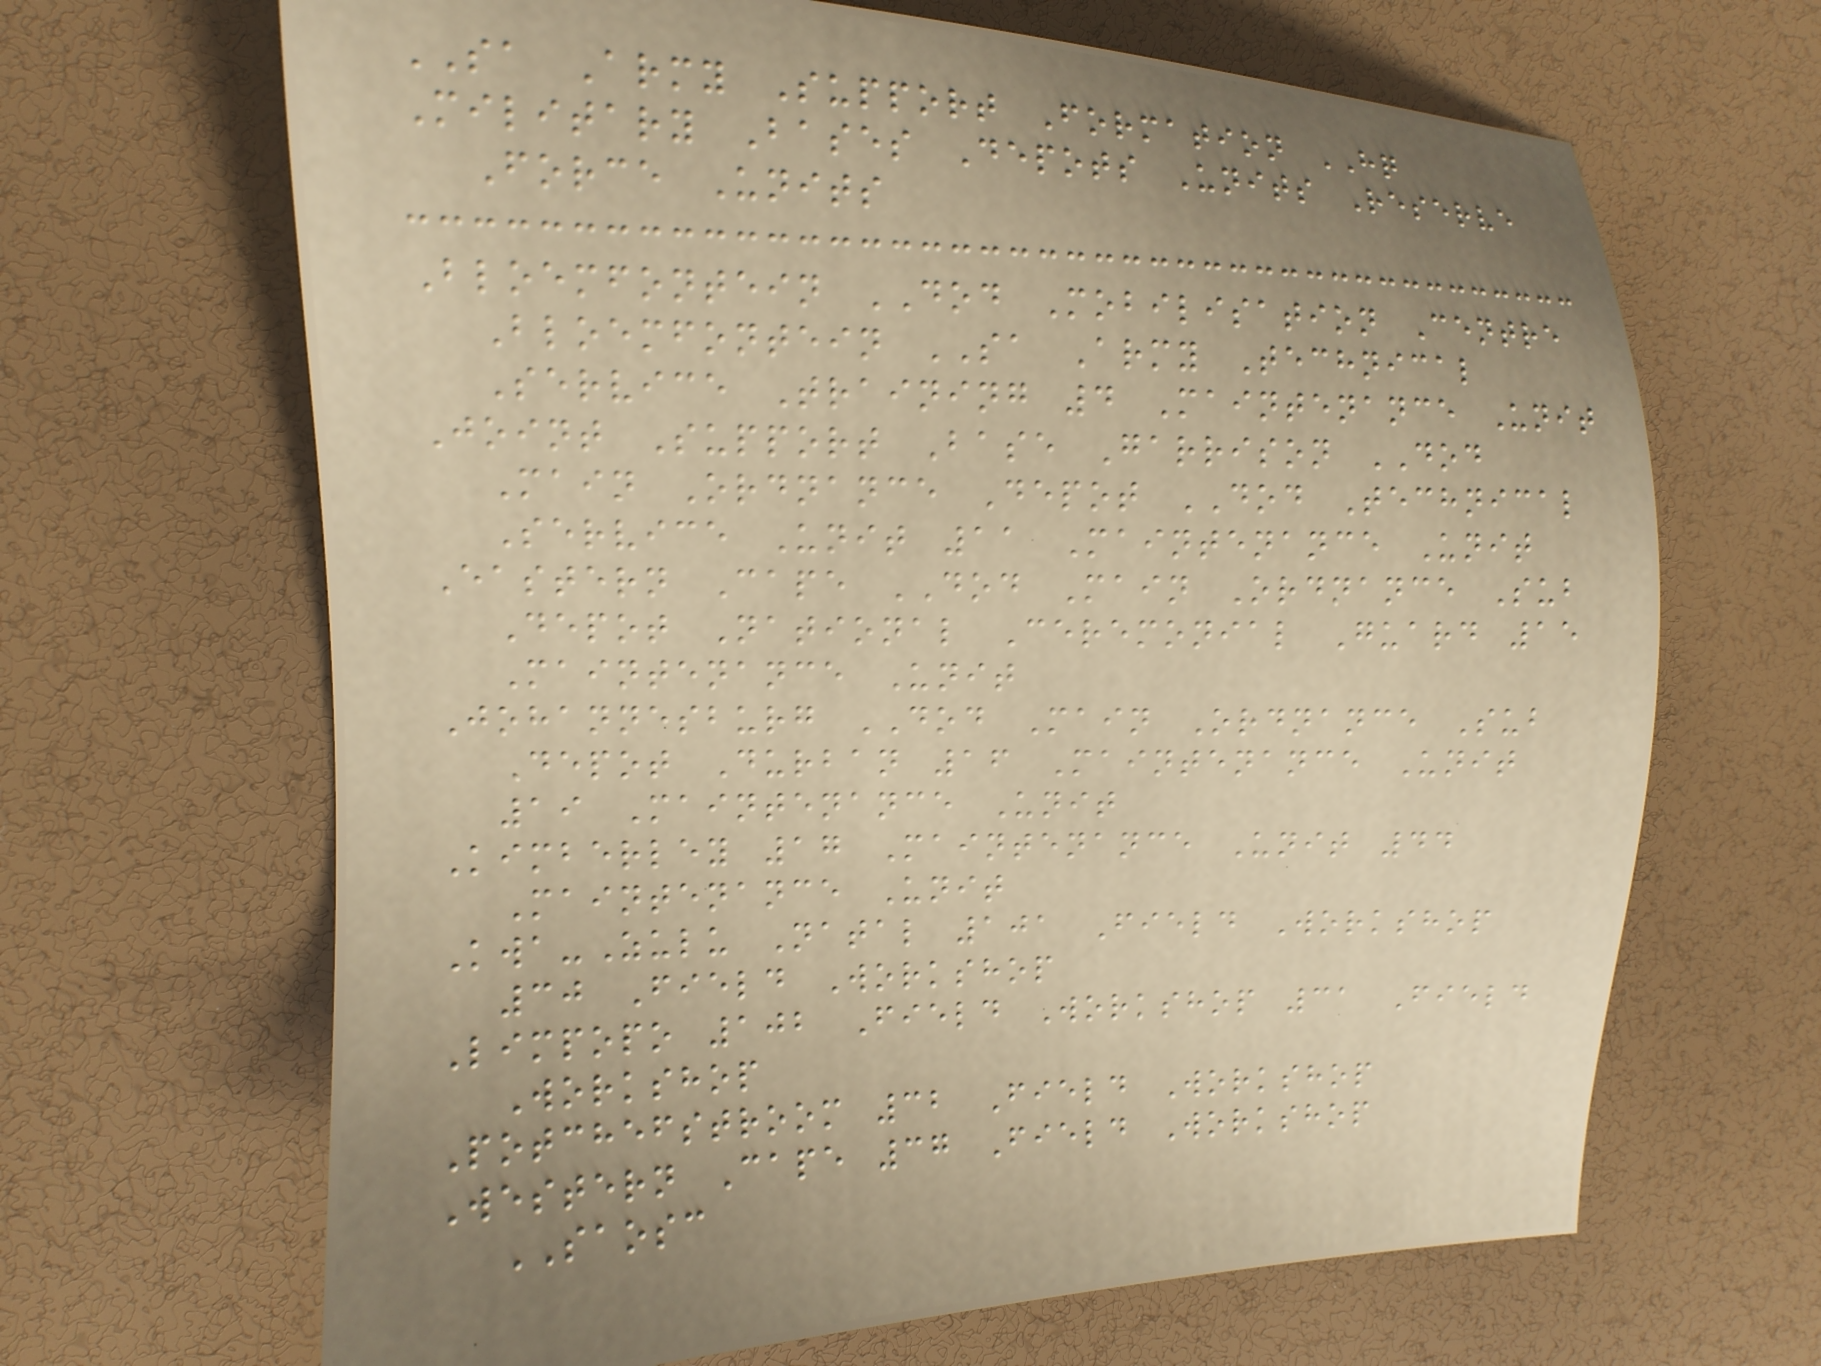SA Army Support Formation HQ
Military Bases Depots Units Reserve
Force Units
Bloemfontein DOD Mobilisation Centre
Bloemfontein SA Army Technical
Service Training 4 Maintenance Unit
Joint Support Base Garrison DOD
Main Ordnance Depot DOD Technical
Service Unit 11 Maintenance Unit
Eastern Cape DOD Main Ordnance Sub
Depot National Ceremonial Guard 15
Maintenance Unit
Johannesburg DOD Main Ordnance Sub
Depot Durban 16 Maintenance Unit
19 Maintenance Unit
Kimberley 17 Maintenance Unit 44
Maintenance Unit
Kwa-Zulu Natal 101 Field Workshop
30 Field Workshop
Limpopo 102 Field Workshop 31 Field
Workshop
Potchefstroom 32 Field Workshop
Western Cape 37 Field Workshop
SAOSC
